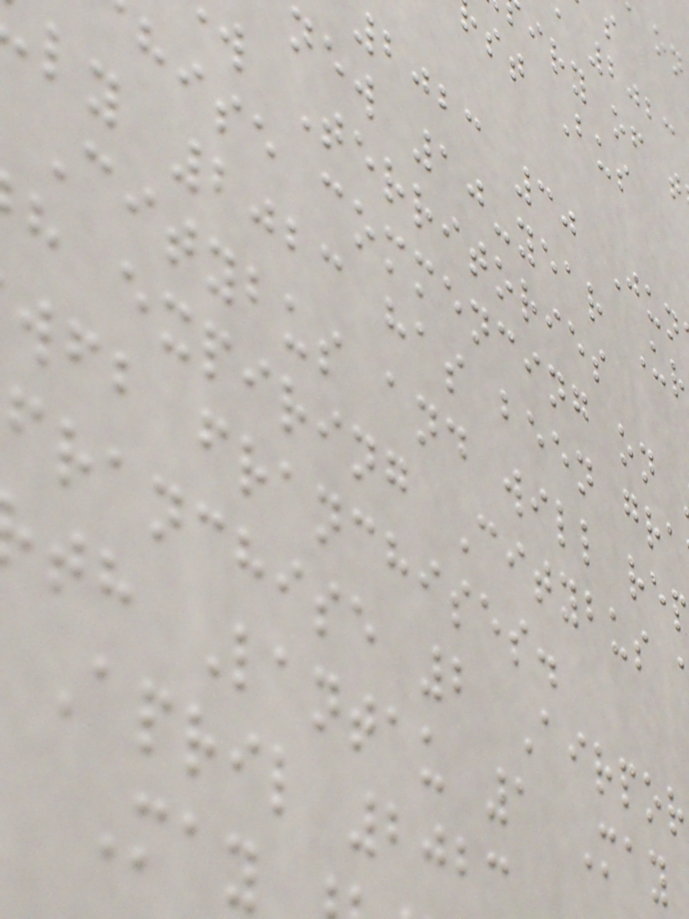iry of t
st Bus
2023 30 Jun
new 10-year Ur
w Territories
hise commencing on
ly 2023 has been gra
Citybus and will re
h expiring Citybus
wfb franchises.
franchise 2 Airpor
th Lantau 1 May
April 2023
